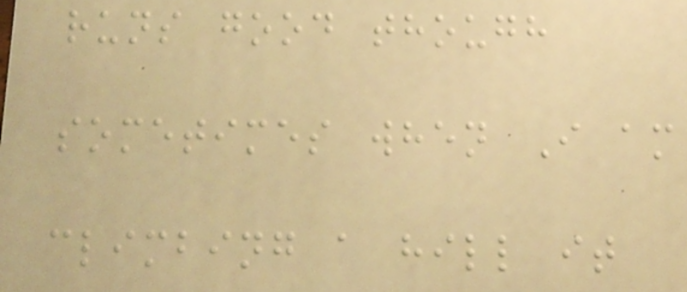runs good though
sometimes when I am
climbing a hill it
